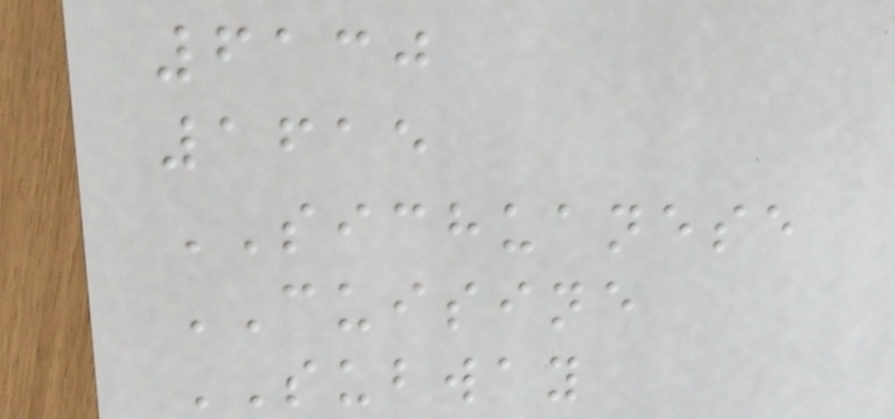6130
1615
SICHUANESE
CUISINE
SUBWAY
